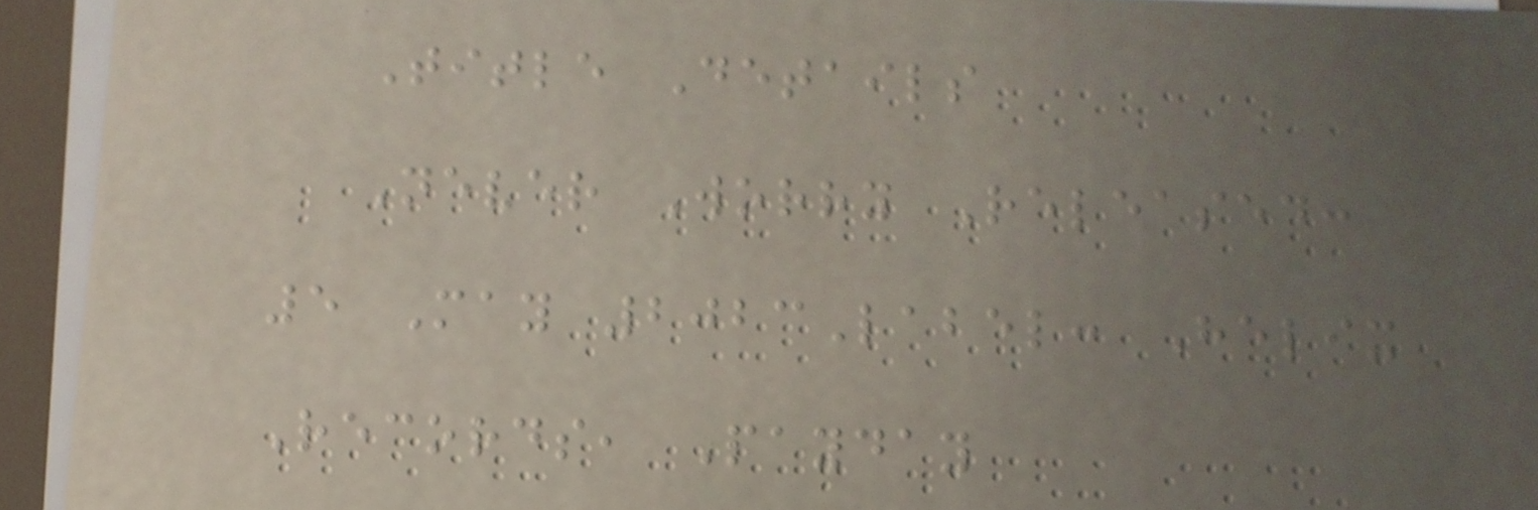Title Details
Never Worry Released:
5 May 2023Label: Helix
Records, Payday
